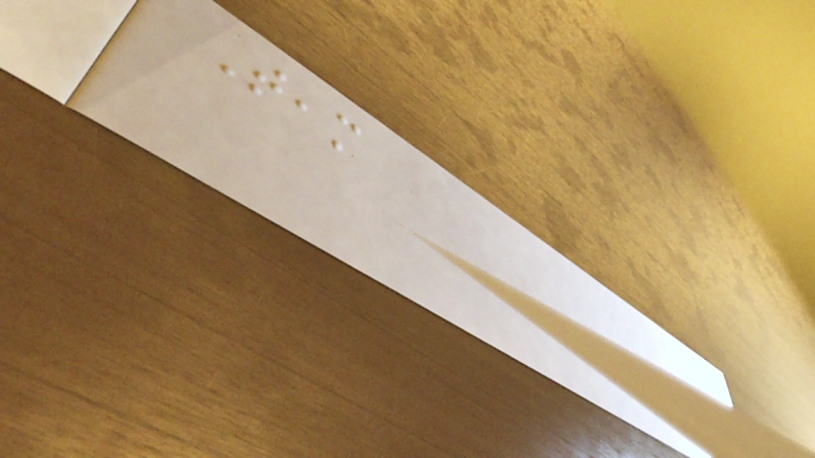Team
